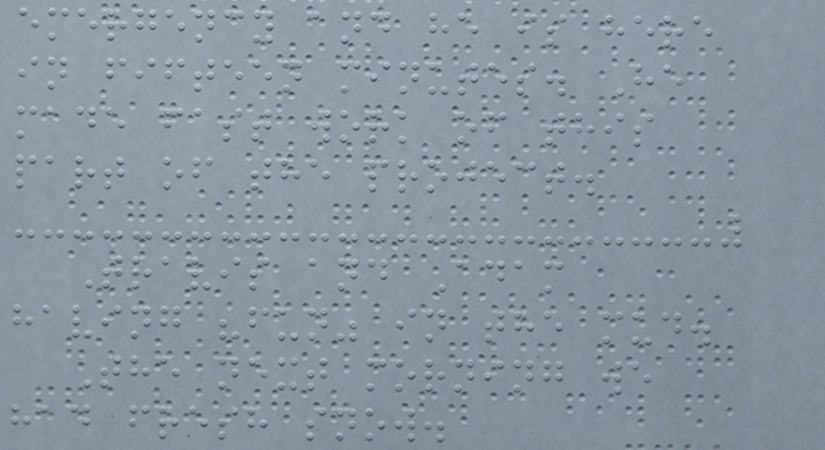emergency and he is here
in fifteen minutes. He
made fast work of this
part of the project.
Travis and Adam
having "fun" in the mud.
The next morning we
had fresh snow.
